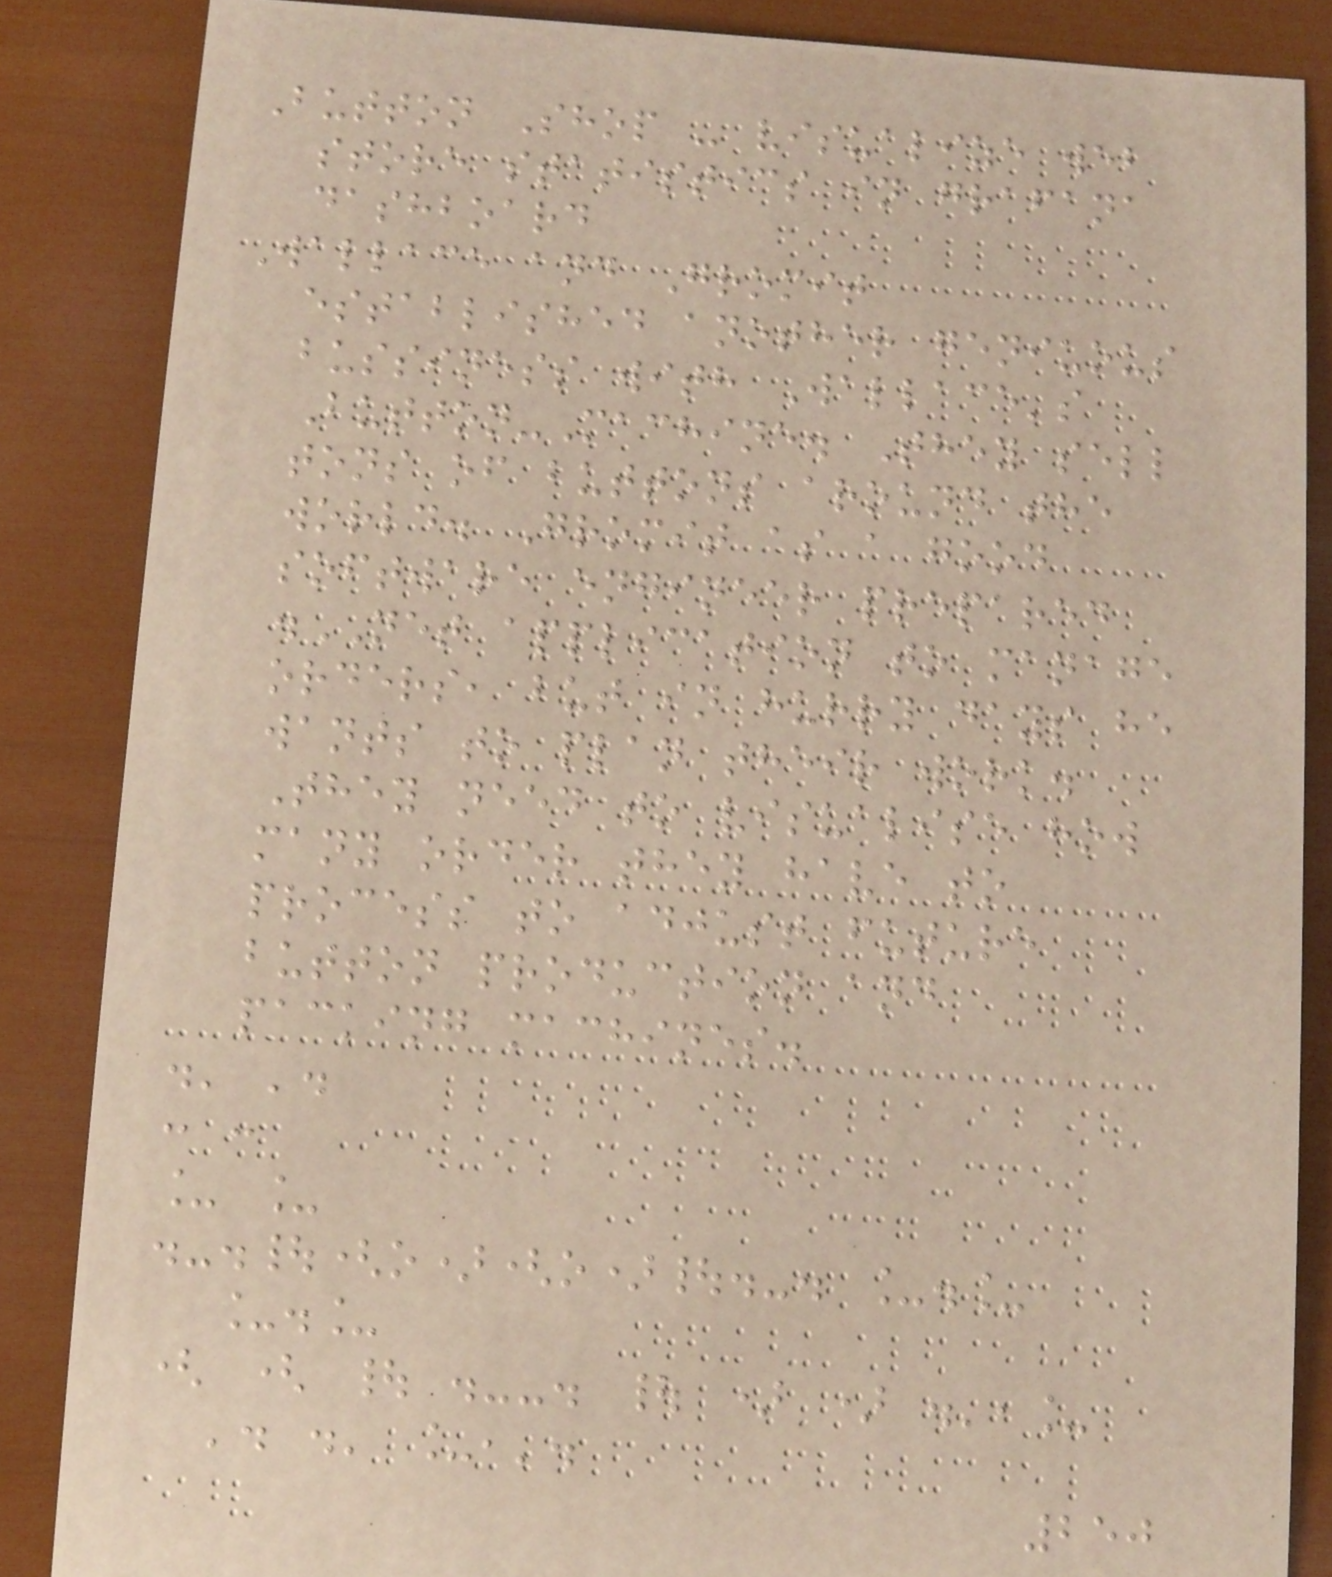Button Shop - visualize web
store statistics in grafana
dashboard
Wallace and Gromit
established another geniuous
bussiness with Wallace's
Button-Machine. They sell
tons of buttons around the
world. Gromit as a good
software engineer prepared
.NET application to manage
orders, but in hurry days he
wants to plan their work.
They need to visualise how
many order they have to
process to adjust future
button production and
packing machines.
.' '.
: :
_ _
.-.|(o)(o)|.-. _._
_._
( ( | .--. | ) ) .',_
'. .' _,'.
250
